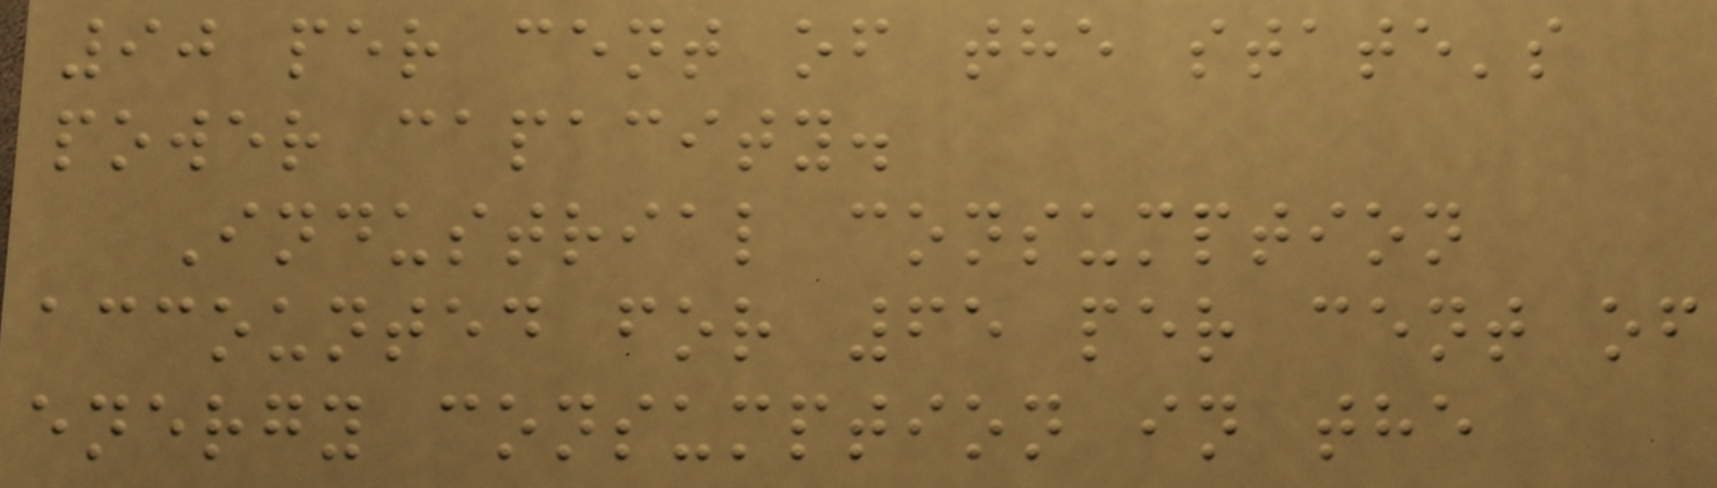90 per cent of the state's
power capacity.
Industrial consumption
accounted for 65 per cent of
energy consumption in the
